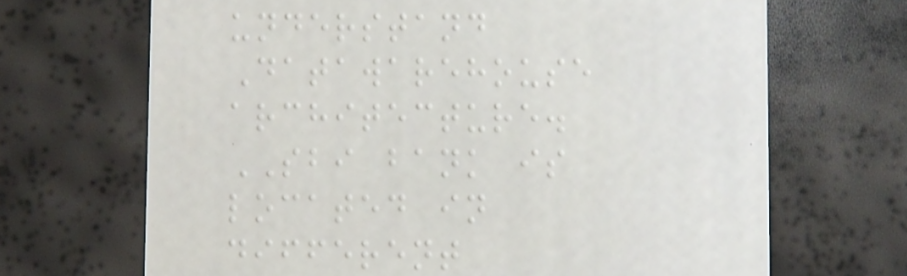understand
Datawarehouse
architecture.
SBI bank is
located in
different
